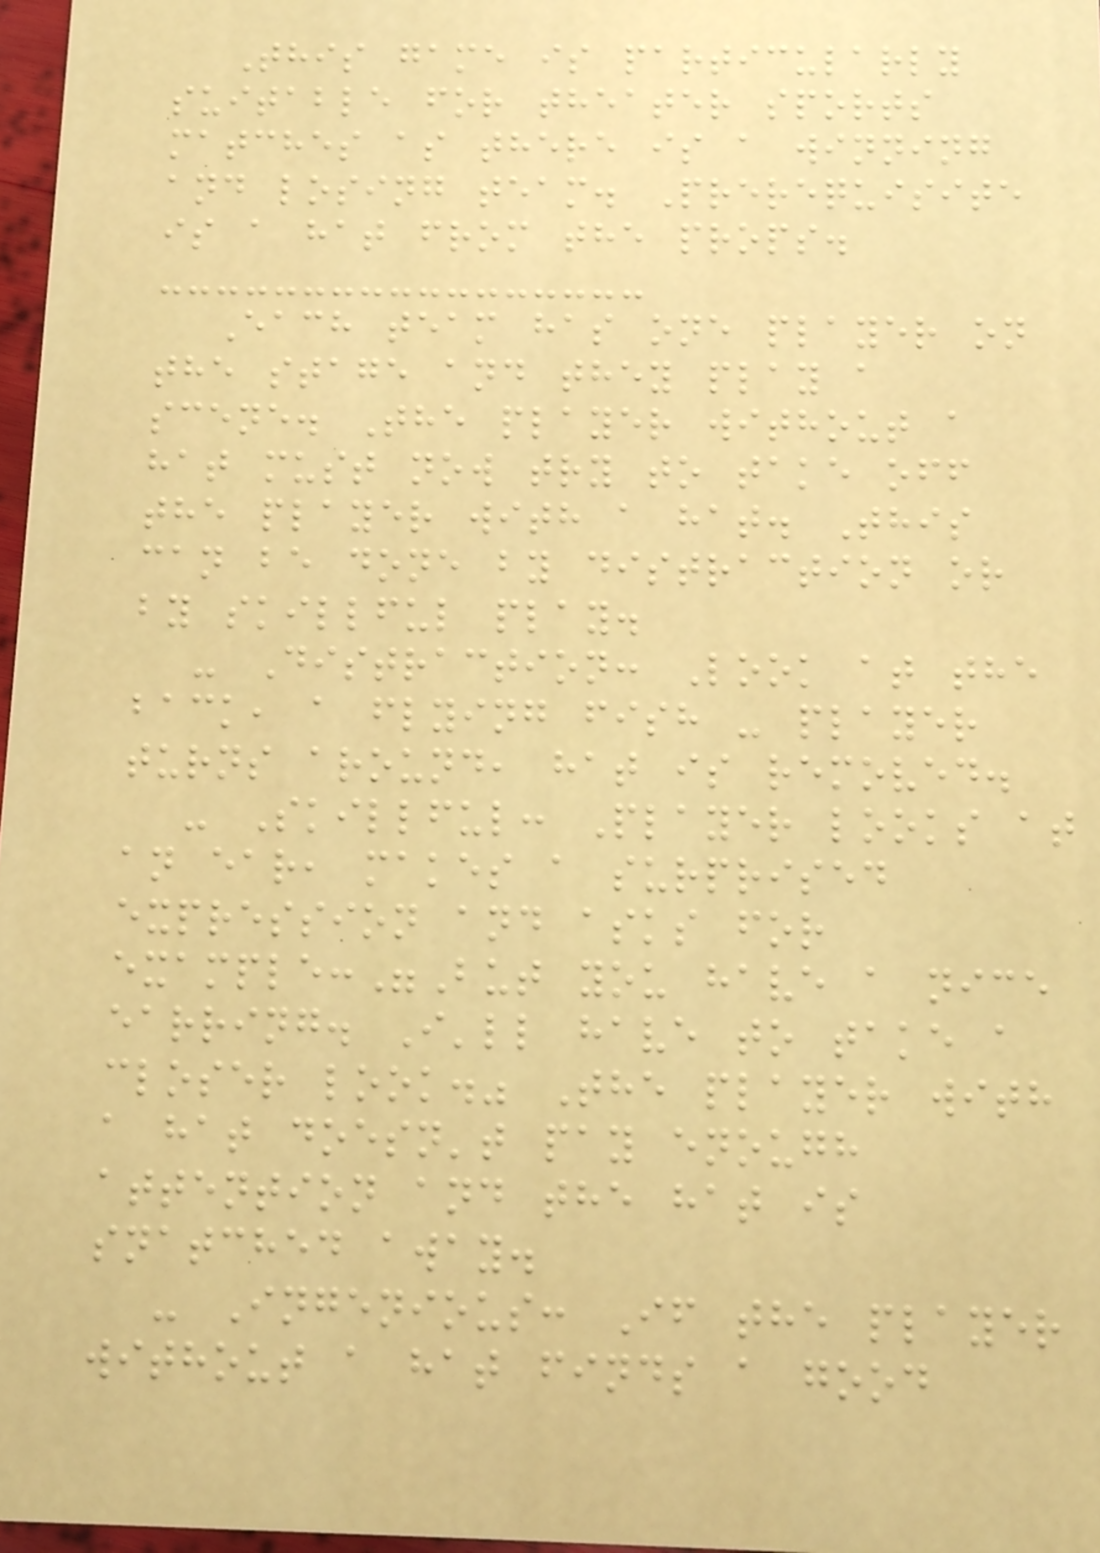This game is particularly
suitable for theater sports
matches as there is a winning
and losing team. Prerequisite
is a hat from the props.
Each team has one player on
the stage and they play a
scene. The player without a
hat must now try to take off
the player with a hat. This
can be done by distraction or
by skillful play.
- Distraction: Look at the
back, a flying fish - player
turns around, hat is removed.
- Skillful: Player looks at
an ear, makes a surprised
expression and asks for
example:"But you have a nice
earring. I'll have to take a
closer look." The player with
a hat doesn't pay enough
attention and the hat is
snatched away.
- Ingenious: If the player
without a hat finds a good
